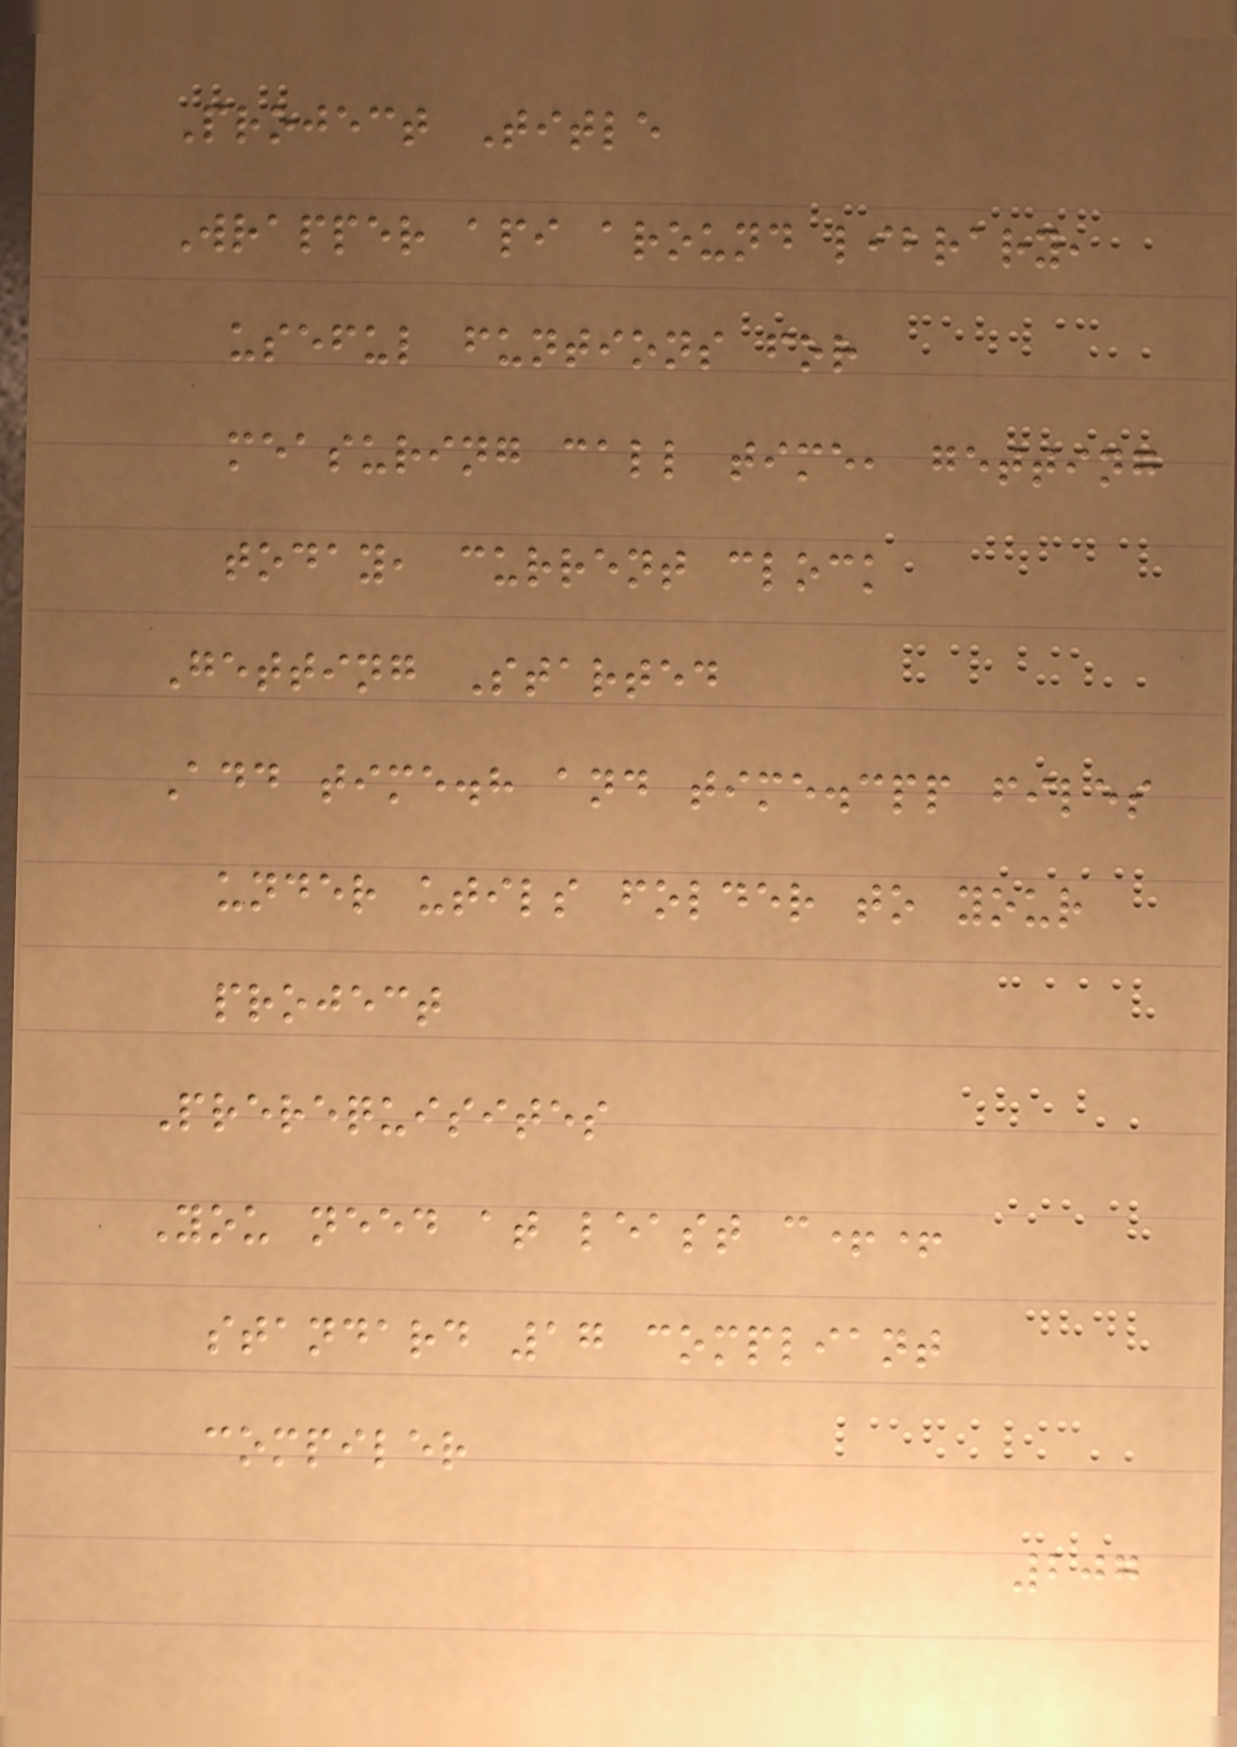Project Title
Wrapper api around library,
useful funtions for
measuring call time, getting
today, current clock
Getting Started
Add time.h and time.cpp files
under utils folder to your
project
Prerequisites
You need at least c++
standard 17 compliant
compiler
207
